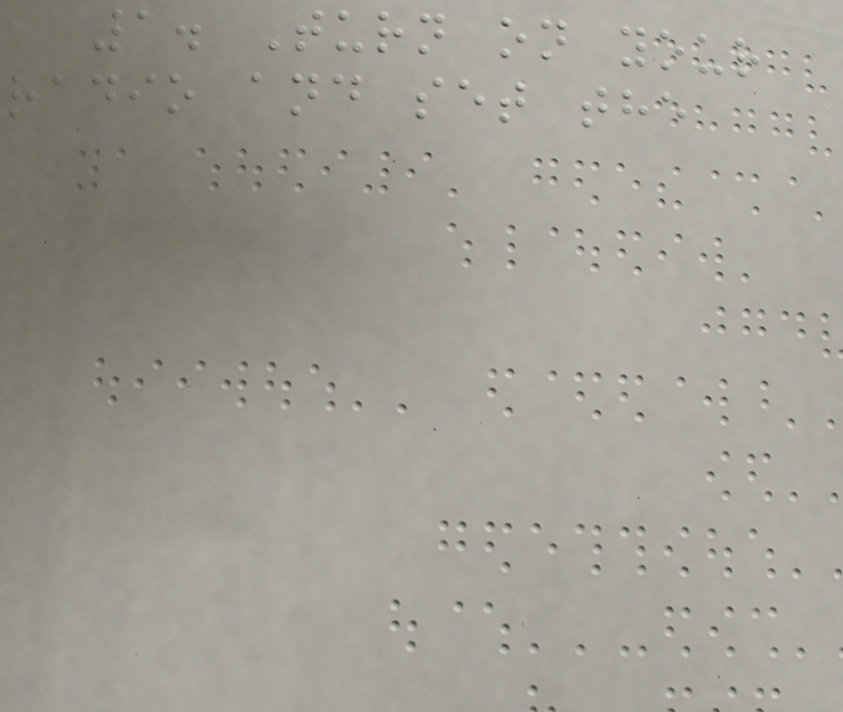1. Turn on your
radio and set the
